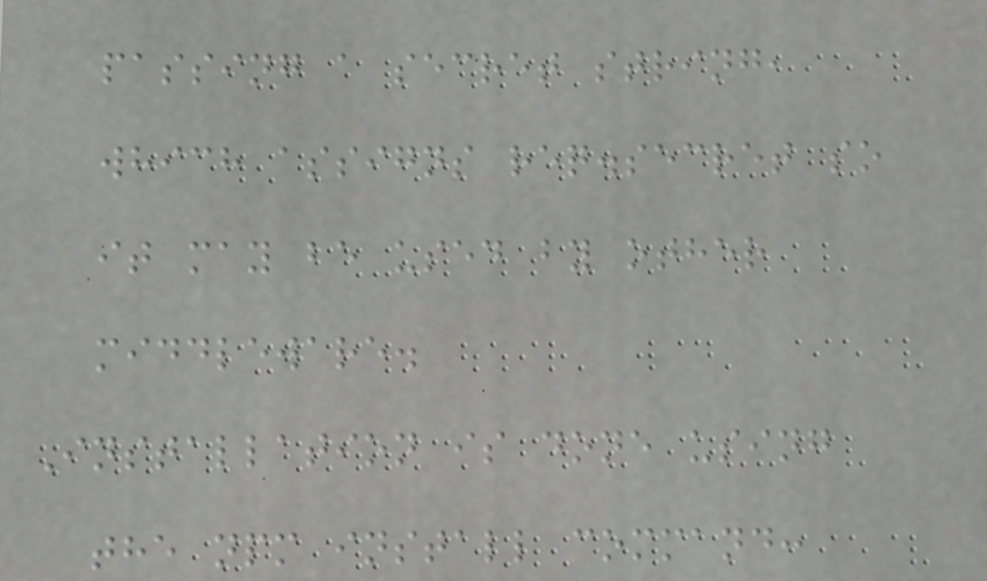passing a secret string,
which assigns req.secret so
it may be used by other
middleware.
Installation is done using
the npm install command:
